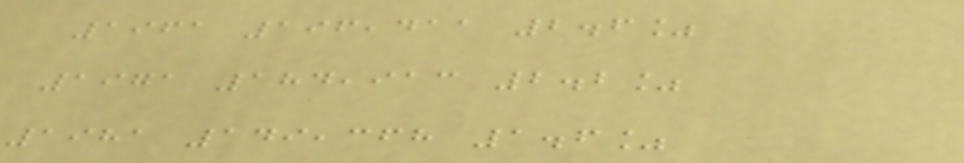1961 196,411 2.6%
1971 184,913 2.2%
1981 149,368 1.6%
